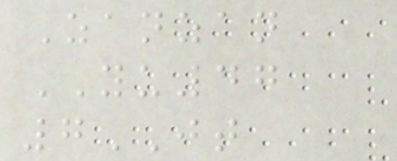Zanzan
YU47
7JT
